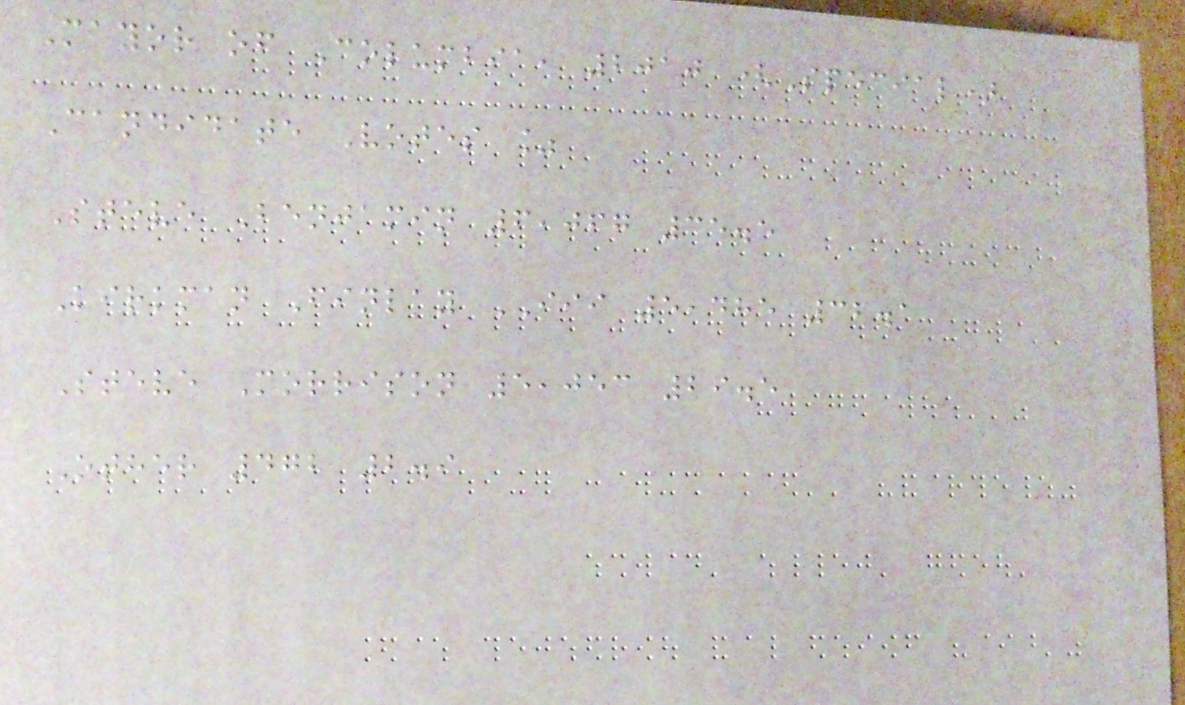Mayor of Columbia, 2010 (Special)
Candidate Votes %
Steve Benjamin 6,067 35.5
Kirkman Finlay III 5,485 32.1
Steve Morrison 5,053 29.5
Other 472 2.9
